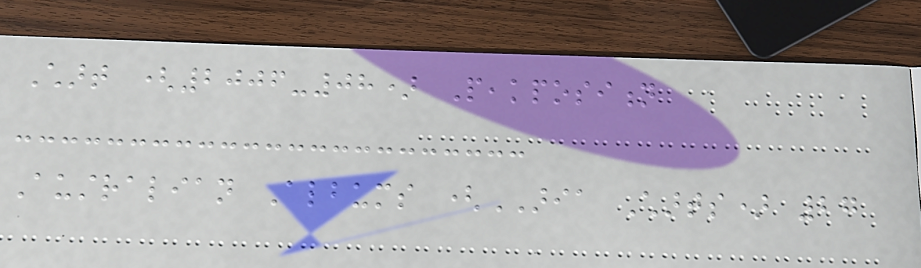Chart (2006-08) Peakposition
Australian Albums (ARIA Charts) 27
